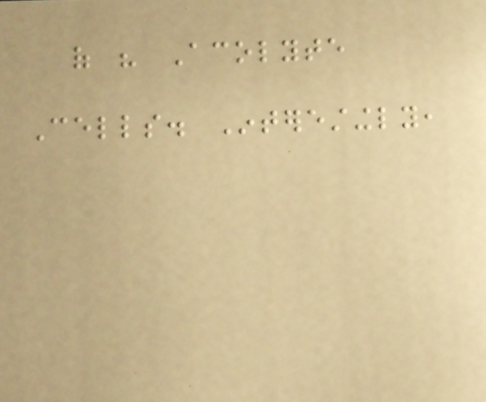of his Acolyte
Cells. Interestingly,
